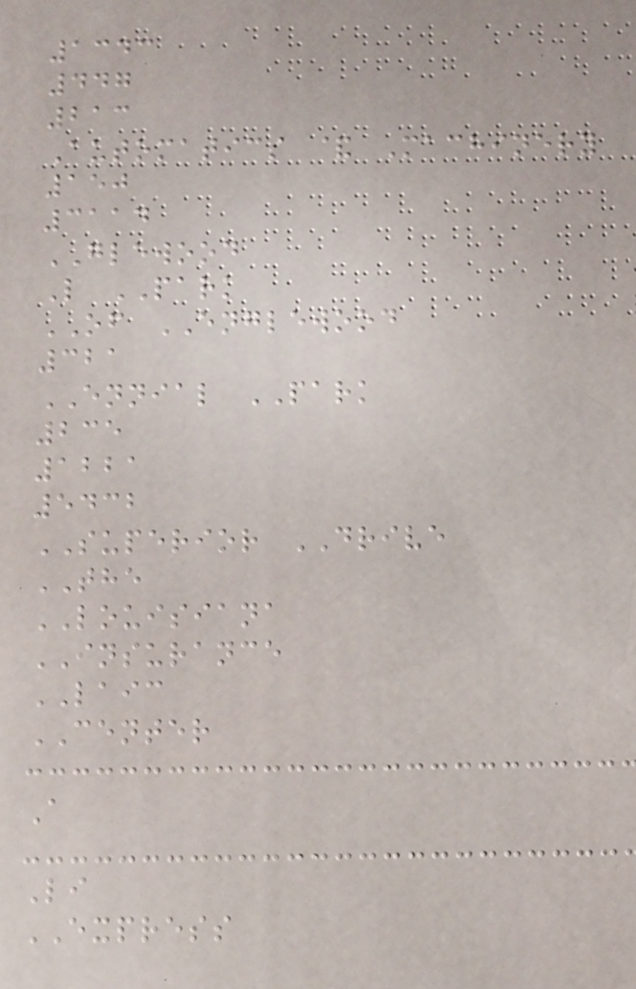1343
447
213
Automatics & Machinery
150
3114
GLEWOOD
L PARK
OF ENGLEWOOD
321
ENNIAL PARK
235
1221
5432
SUPERIOR DRIVE
THE
LOUISIANA
INSURANCE
LAIC
CENTER
A
Li
EXPRESS
